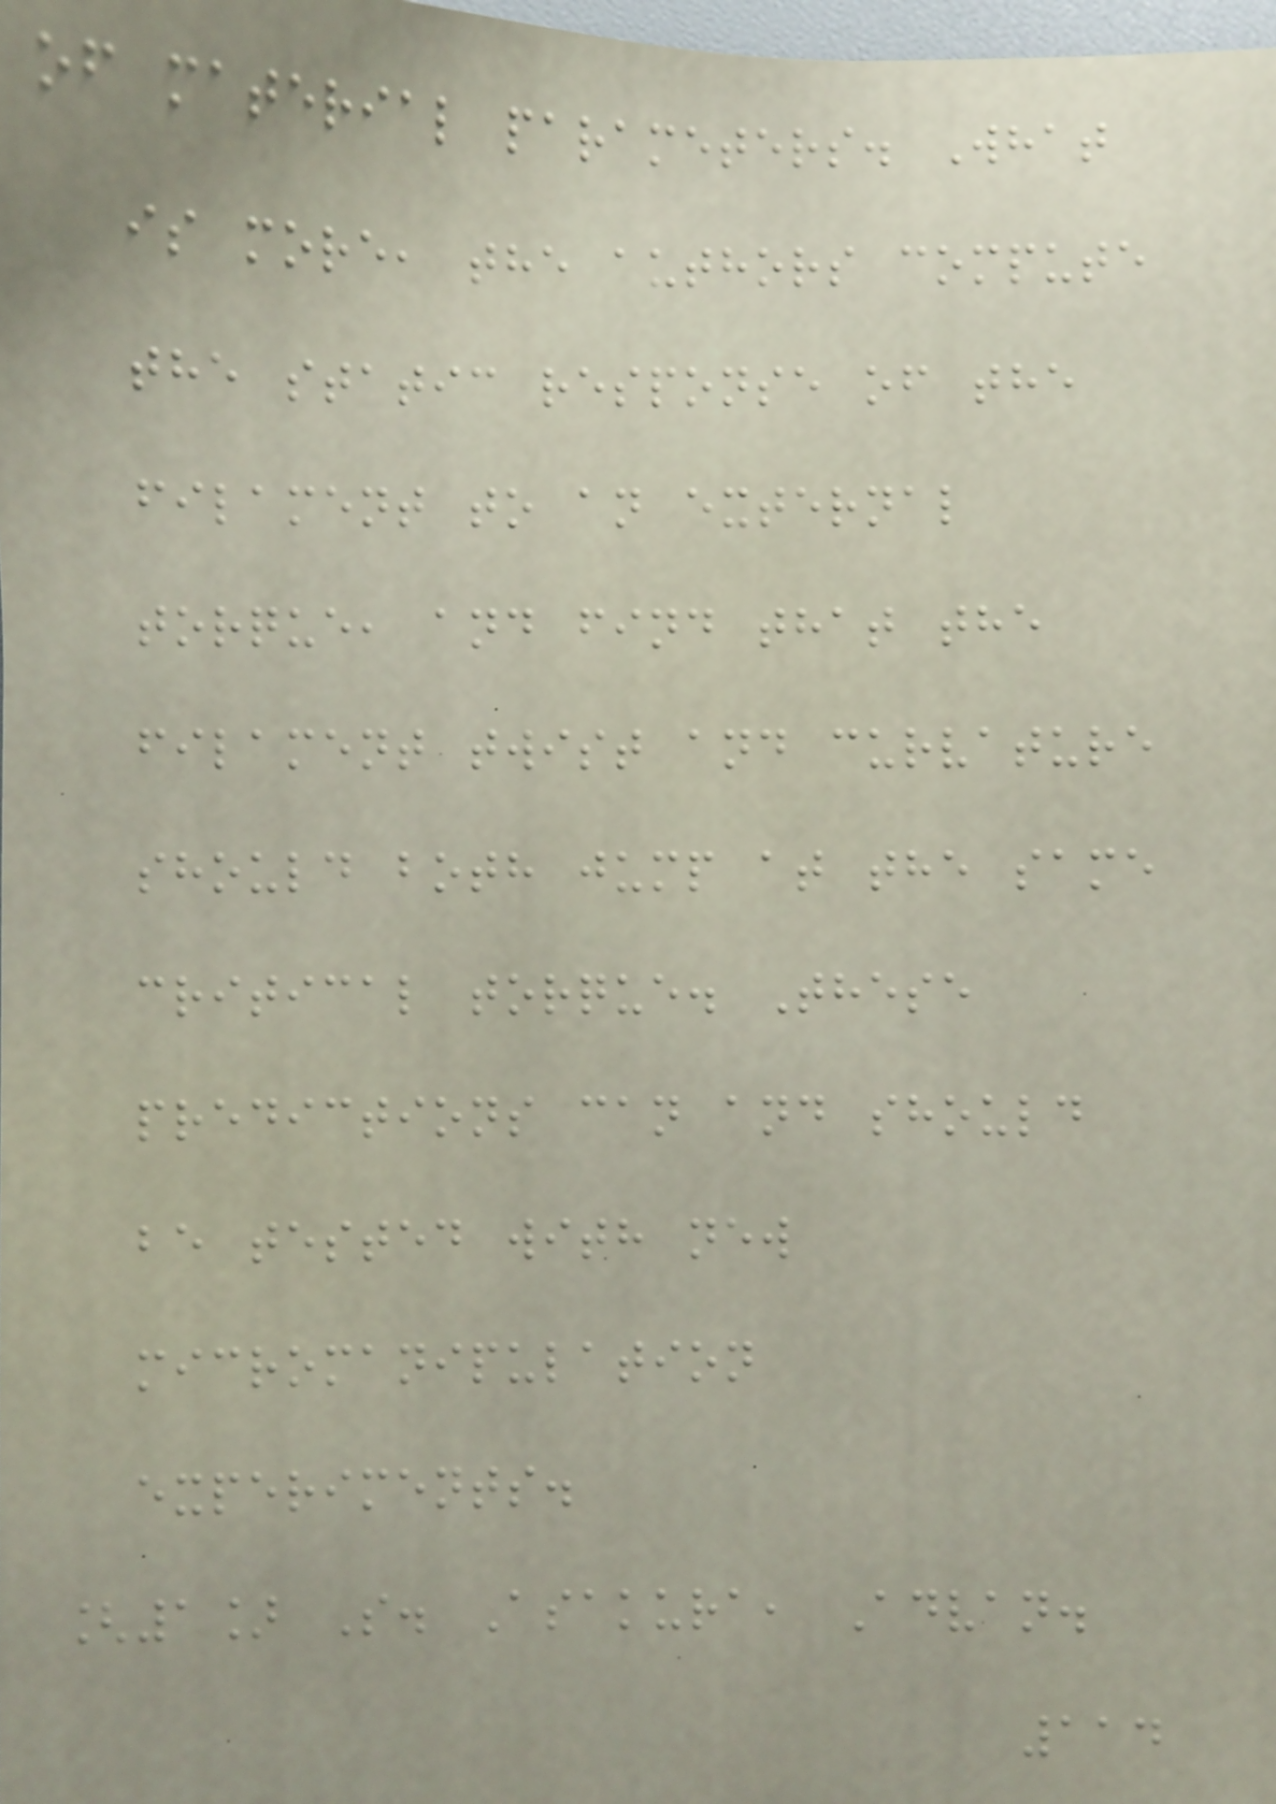of material parameters. What
is more, the authors compute
the static response of the
filament to an external
torque, and find that the
filament twist and curvature
should both jump at the same
critical torque. These
predictions can and should
be tested with new
micromanipulation
experiments.
[1] S. Asakura, Advan.
114
